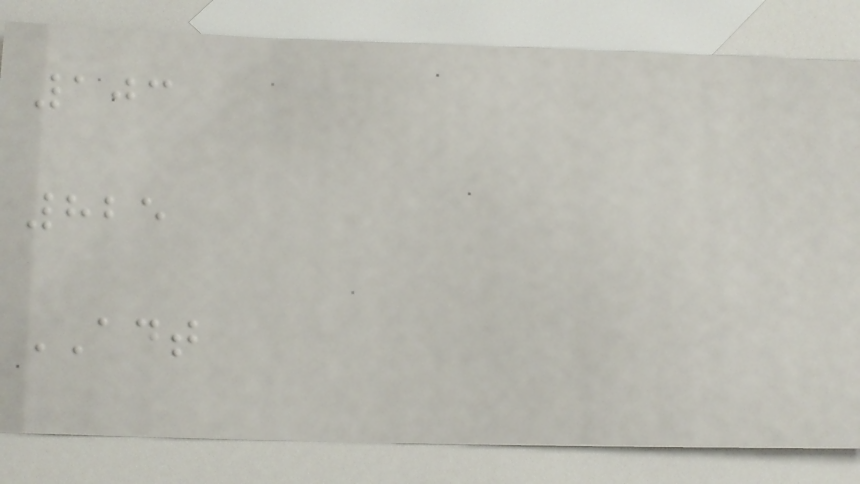103
825
ADT
